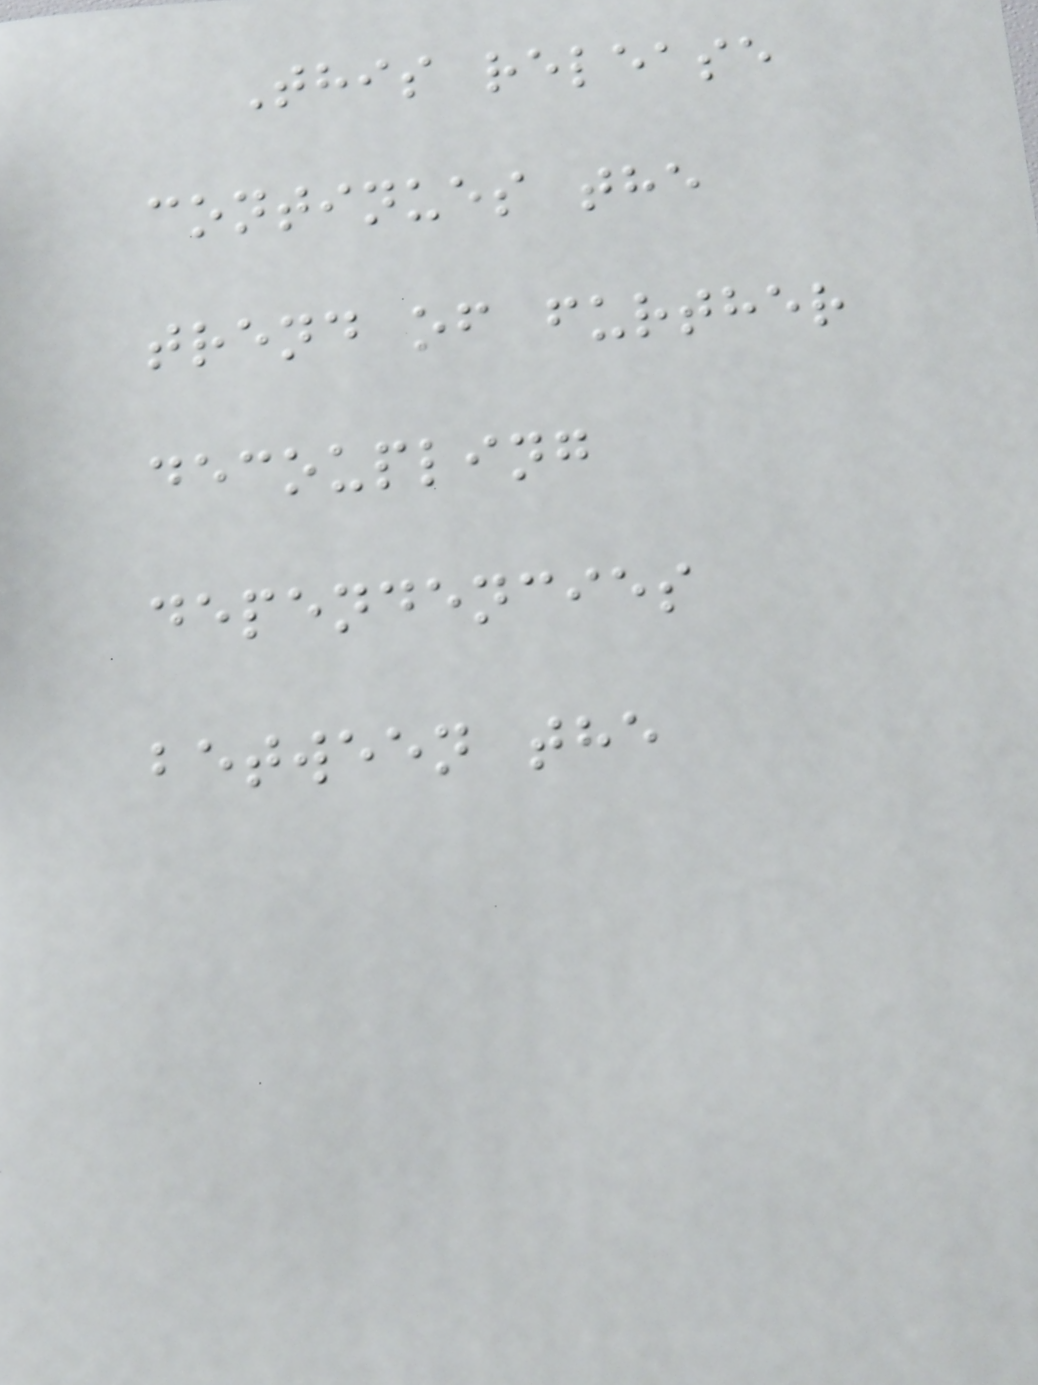This release
continues the
trend of further
decoupling
dependencies
between the
